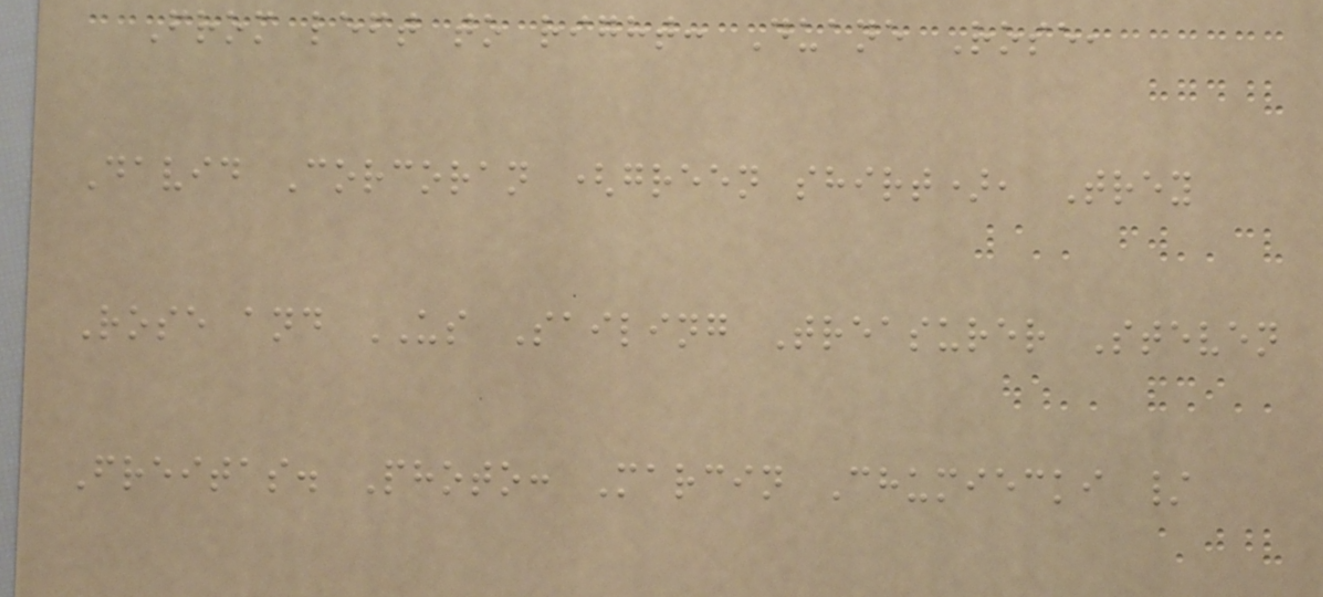From left to right: Duane Rose,
David Corcoran (green shirt), Trey
Rose and US Sailing Treasurer Steven
Freitas. Photo: Marcin Chumiecki /
